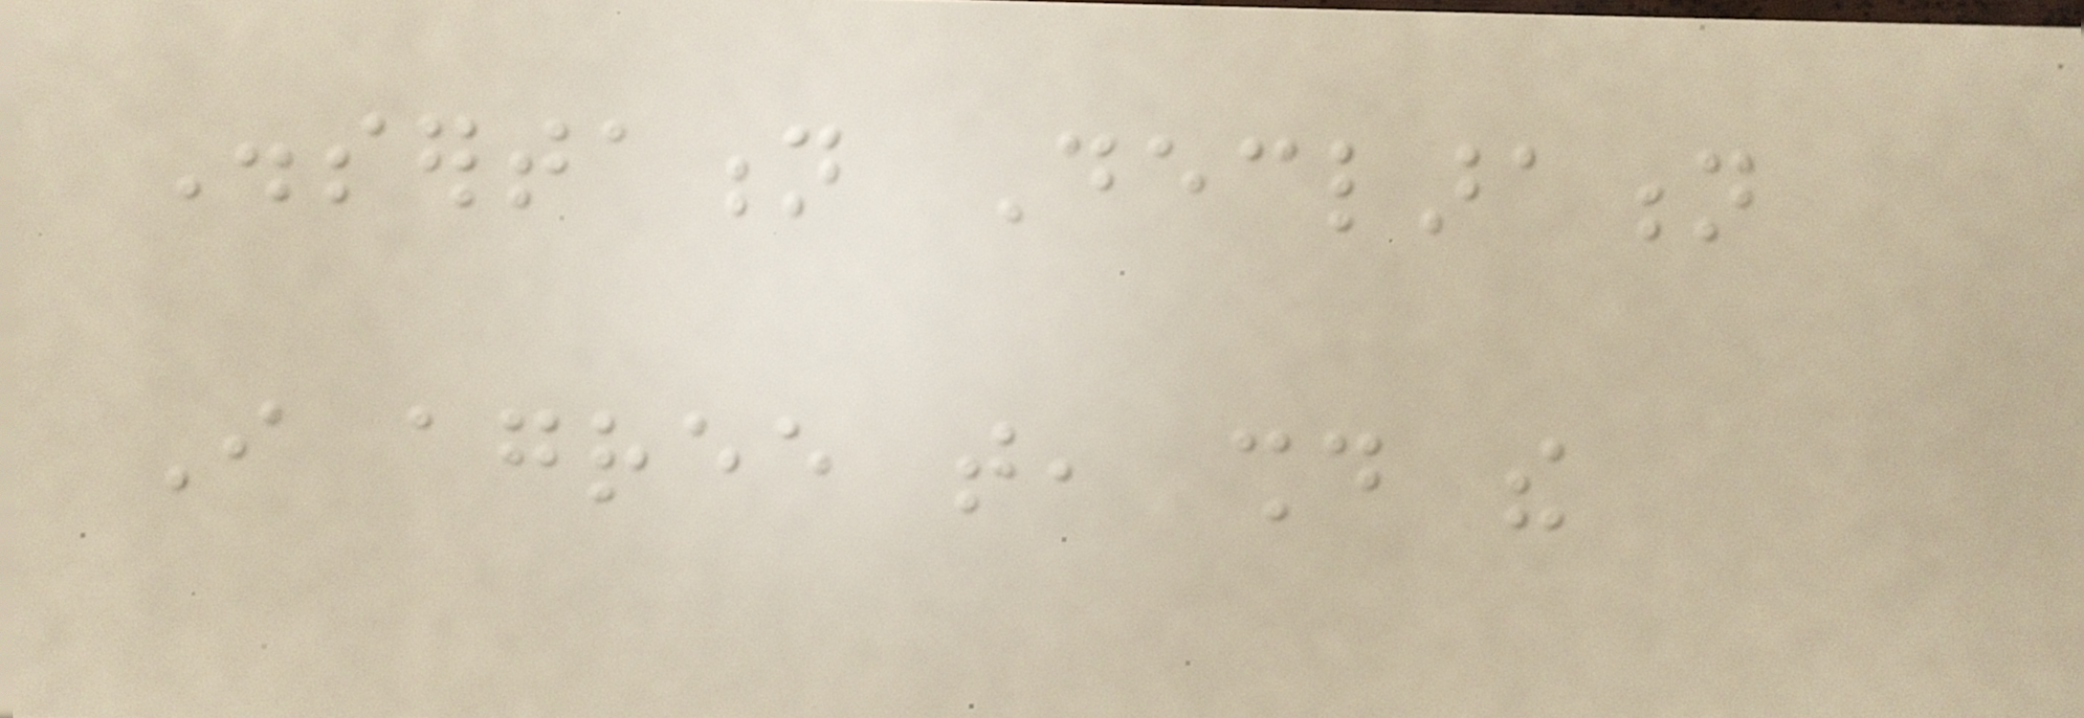Dissertation Declaration
I agree that, should the
